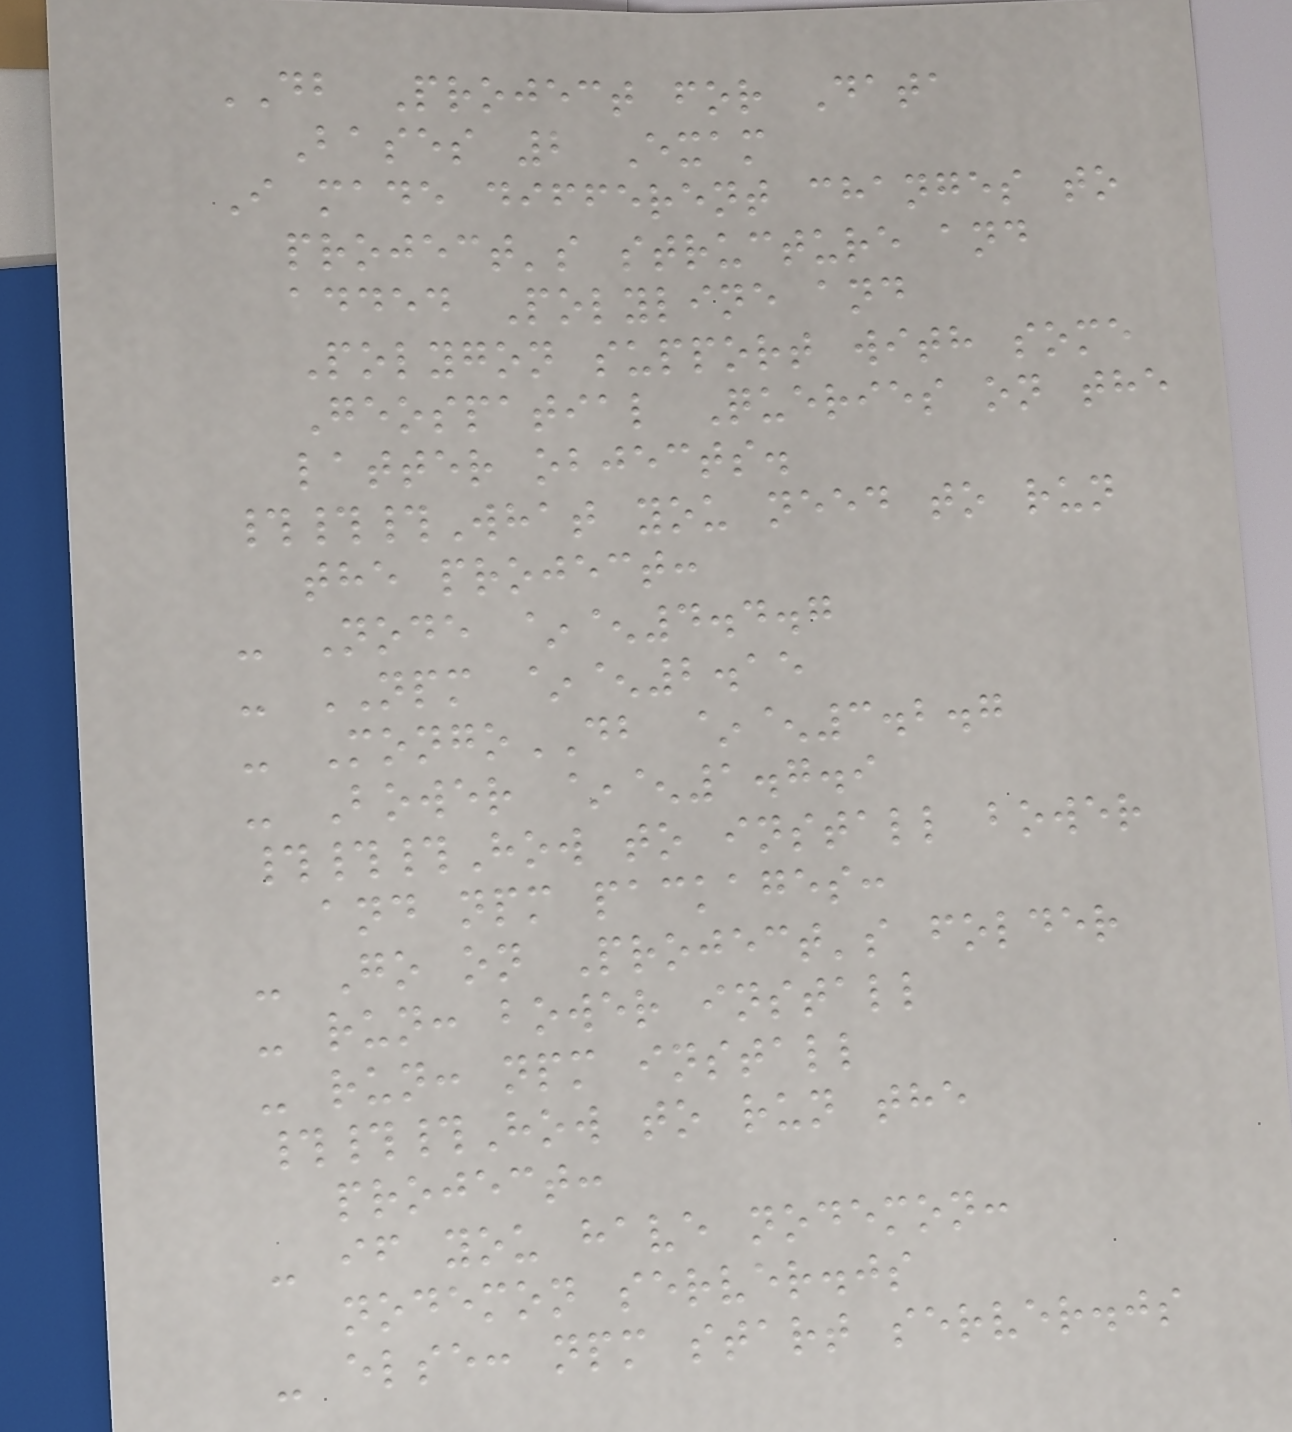DB Project for Data
Bases 2 Exam
I made different changes to
project's structure and
added Polyline and
Polygon support with some
Geospatial Queries on the
latter objects.
###What you need to run
the project:
- Node ~^4.4.7
- NPM ~^2.15
- MongoDB ~^3.2.7
- Bower ~^1.7.9
###How to install bower
and npm packages:
- Go on Project's folder
- run: bower install
- run: npm install
###How to run the
project:
- if you have nodemon:
nodemon server.js
- else: npm start server.js
